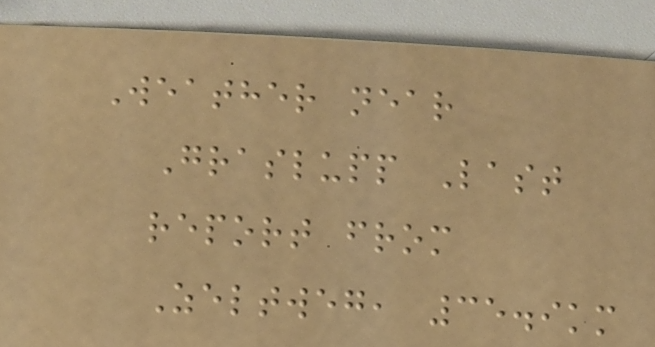Weather near
Graslupp Last
report from
Zeltweg, 35.9km
